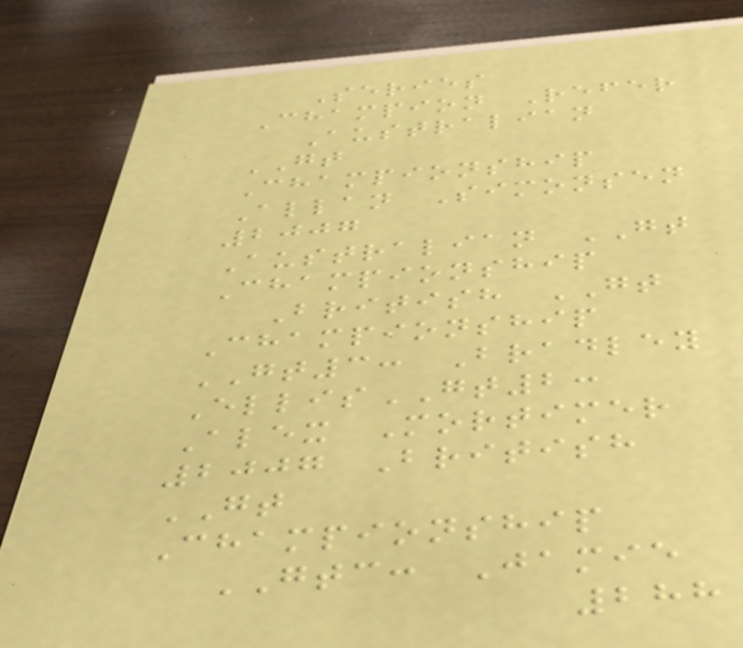Series
Champion Refer
Australian
GT
Championship
Allan Simonsen
2007
Australian GT
Championship
British GT
Championship
GT3: Bradley
EllisGT2:
Alex Mortimer
2007 British
GT
Championship
GTC: Jamie
288
